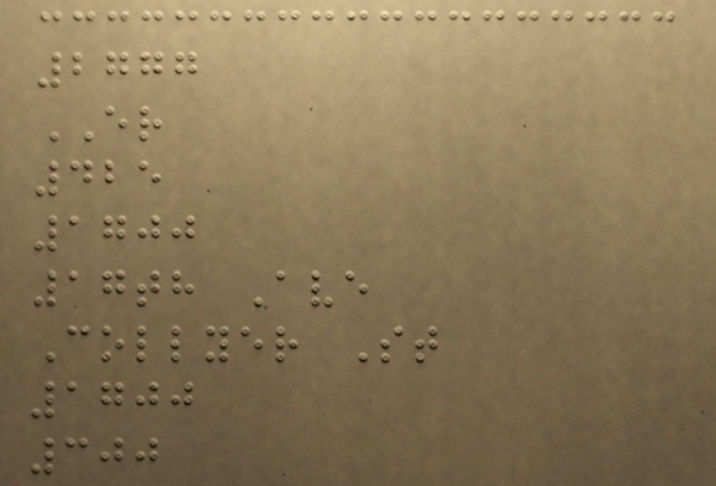2777
ER
425
1700
17th Ave
Collyer St
1700
300
